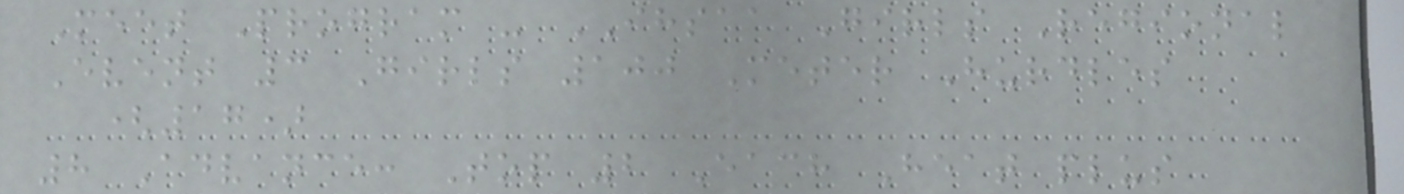Meet Program - IHSAA Girls Regional
Event 3 Girls 100 Meter Hurdles
(17)
8 Advance: Top 2 Each Heat plus
